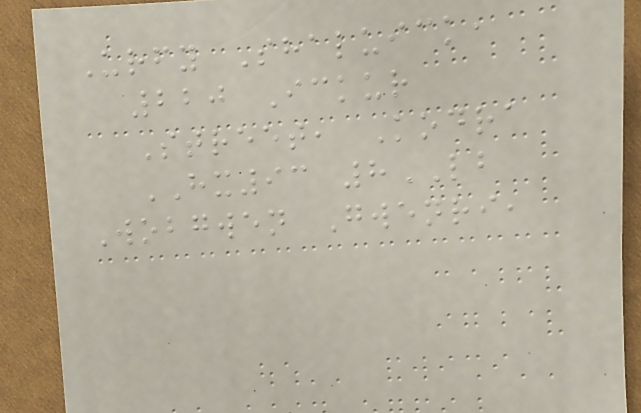Urfy Shaluick,
220 Ickur
Street, Kodra
HX93 8LB
Wobgwen Gwenri,
